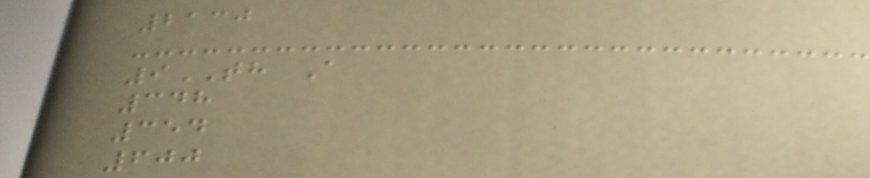2130
9TH A
348
354
600
